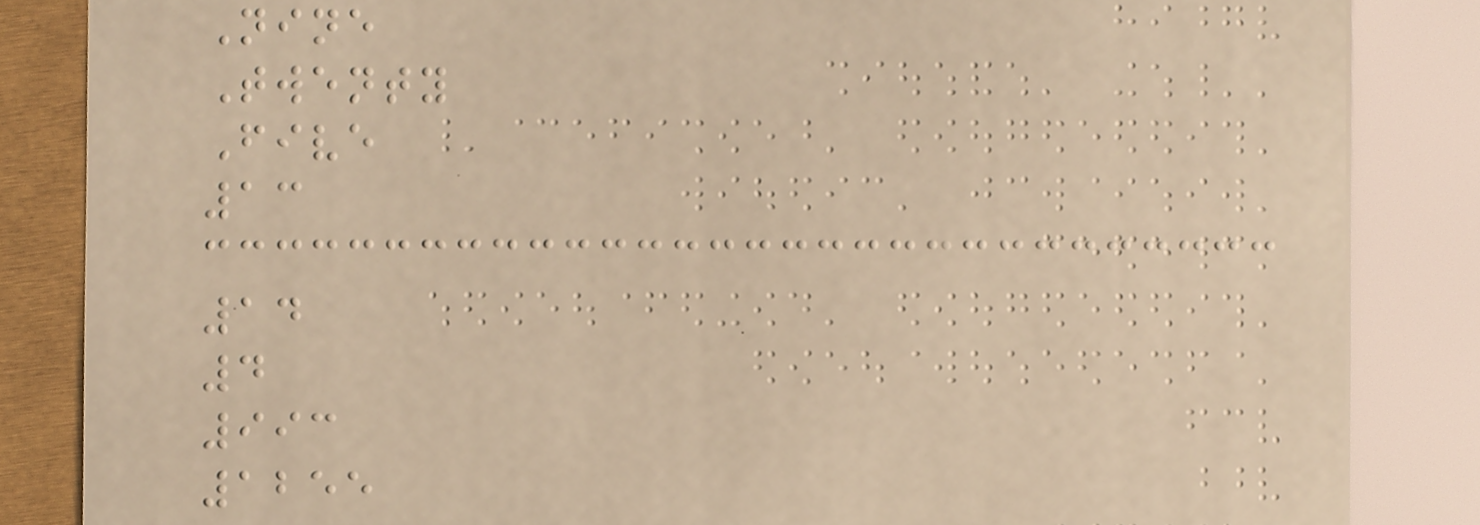Nine
Twenty
Five
13
14
4
993
1255
